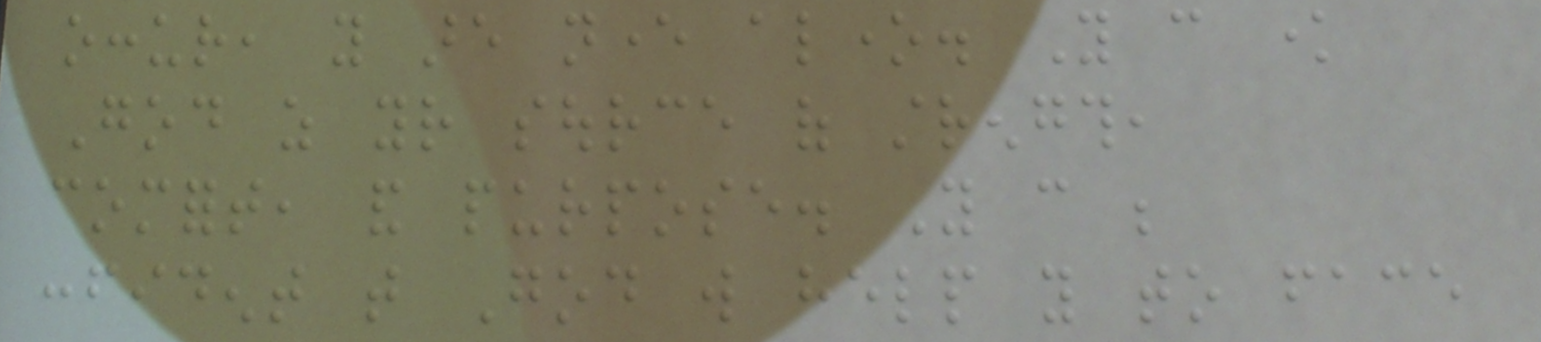occur, you are never alone. You can know
God as your source of strength,
comfort, and purpose. You can be
confident that God will help you to face
